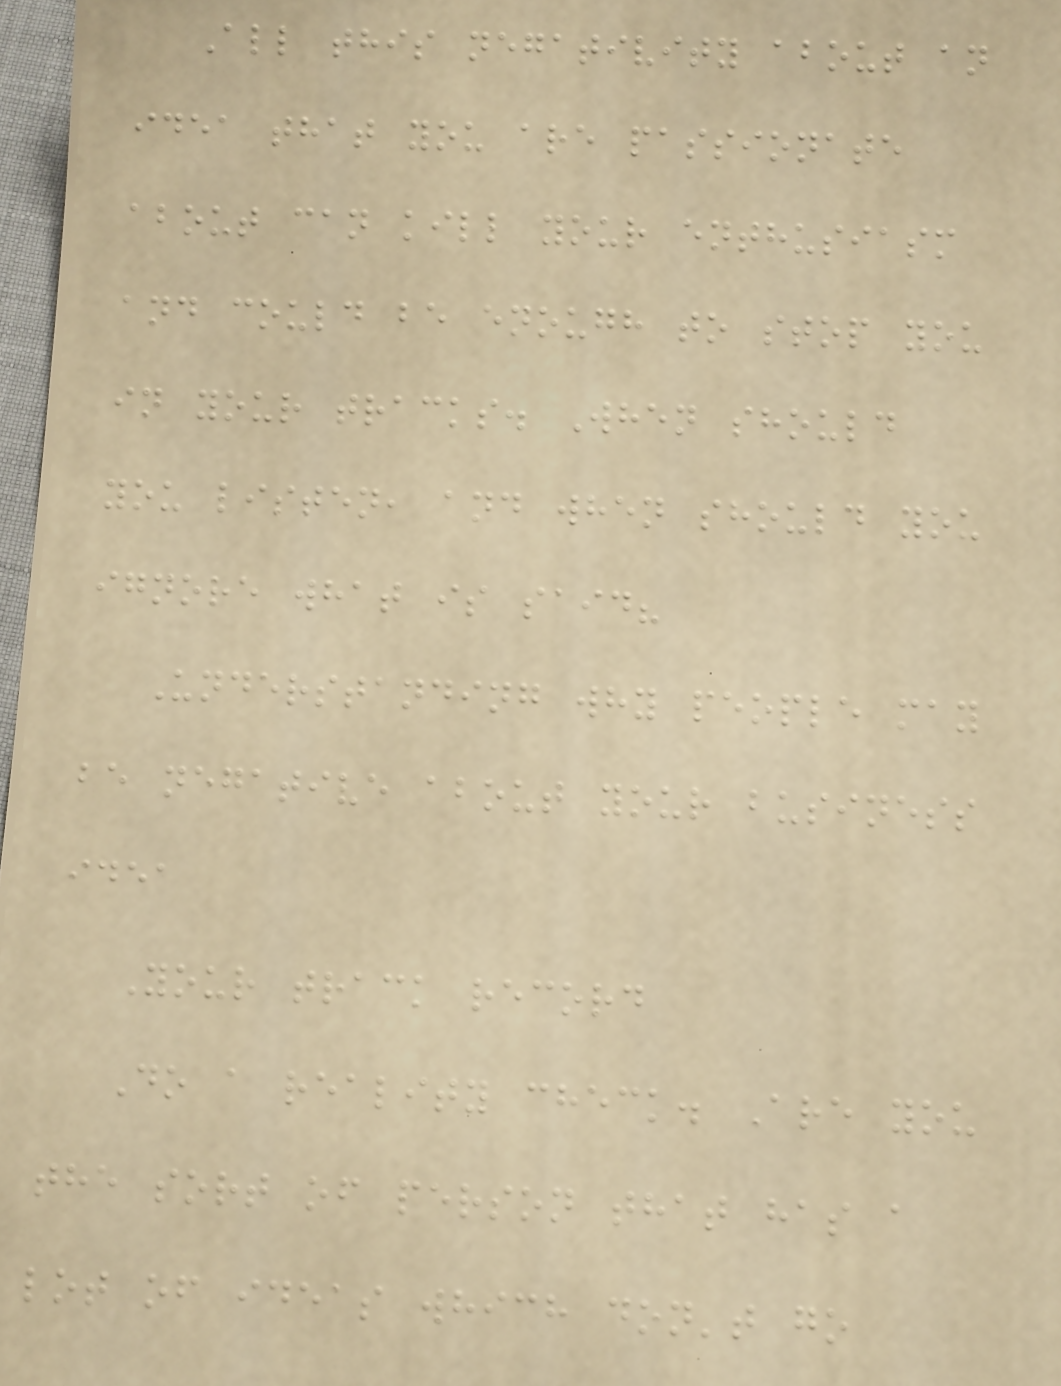All this negativity about an
idea that you are passionate
about can kill your enthusiasm
and could be enough to stop you
in your tracks. When should
you listen, and when should you
ignore what is said?
Understanding why people may
be negative about your business
idea
Your track record
Do a reality check. Are you
the sort of person that has a
lot of ideas which don't go
